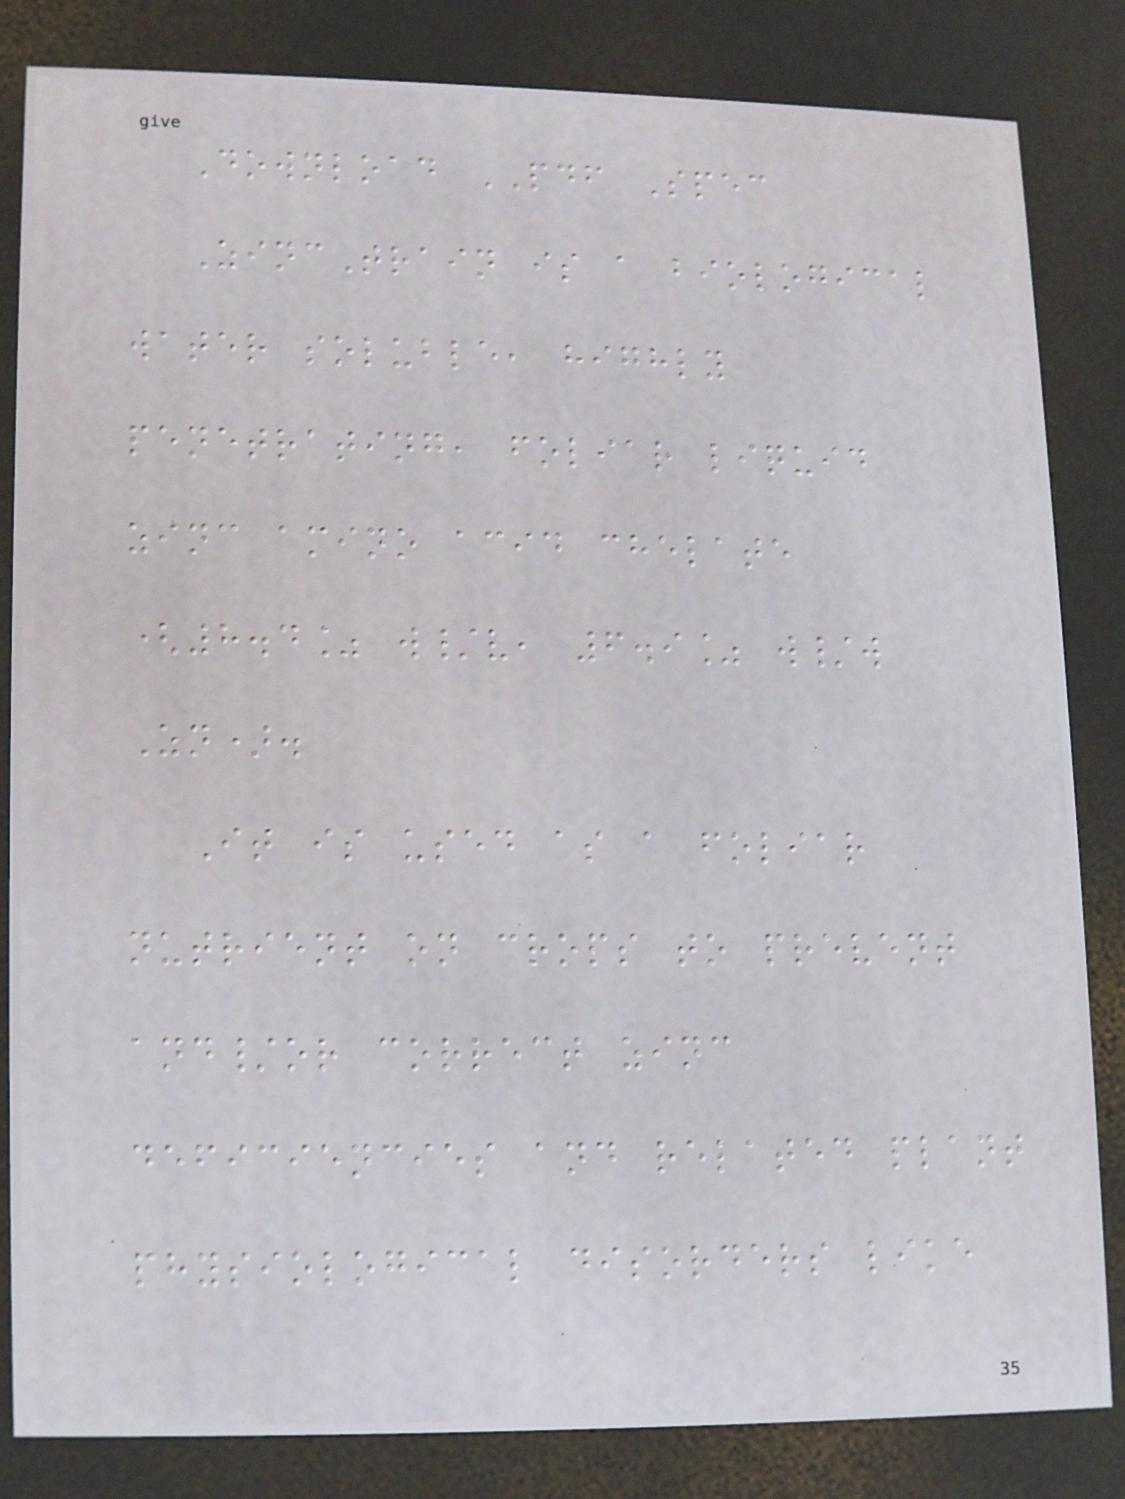Download PDF Spec
ZincTrain is a biological
water soluble, highly
penetrating, foliar liquid
zinc amino acid chelate
(8.4% w/v, 6.9% w/w
Zn).
It is used as a foliar
nutrient on crops to prevent
and/or correct zinc
deficiencies and related plant
physiological disorders like
